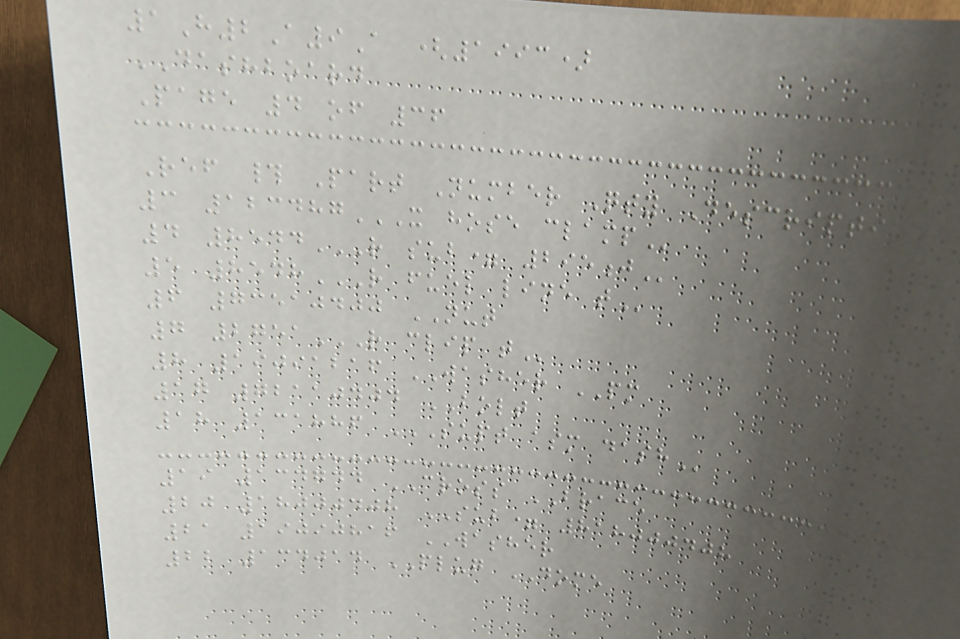1H2A9A (1993)
DASHBOARD
Page 4 of 36
Ref # Part Number Qty Description
3 123487X HOSE CLAMP
4 8544R SUB= 295J
5 8548R FUEL LINE T
6 73510400 NUT
7 2751R CLIP T
8 19091216 WASHER PM
17 72110404 BOLT
18 131886 SUPT ASM DASH
19 134744 CROSS BRACE
20 18000408 SUB= 818000408
21 19090816 WASHER
22 134014 PLUG DOME
